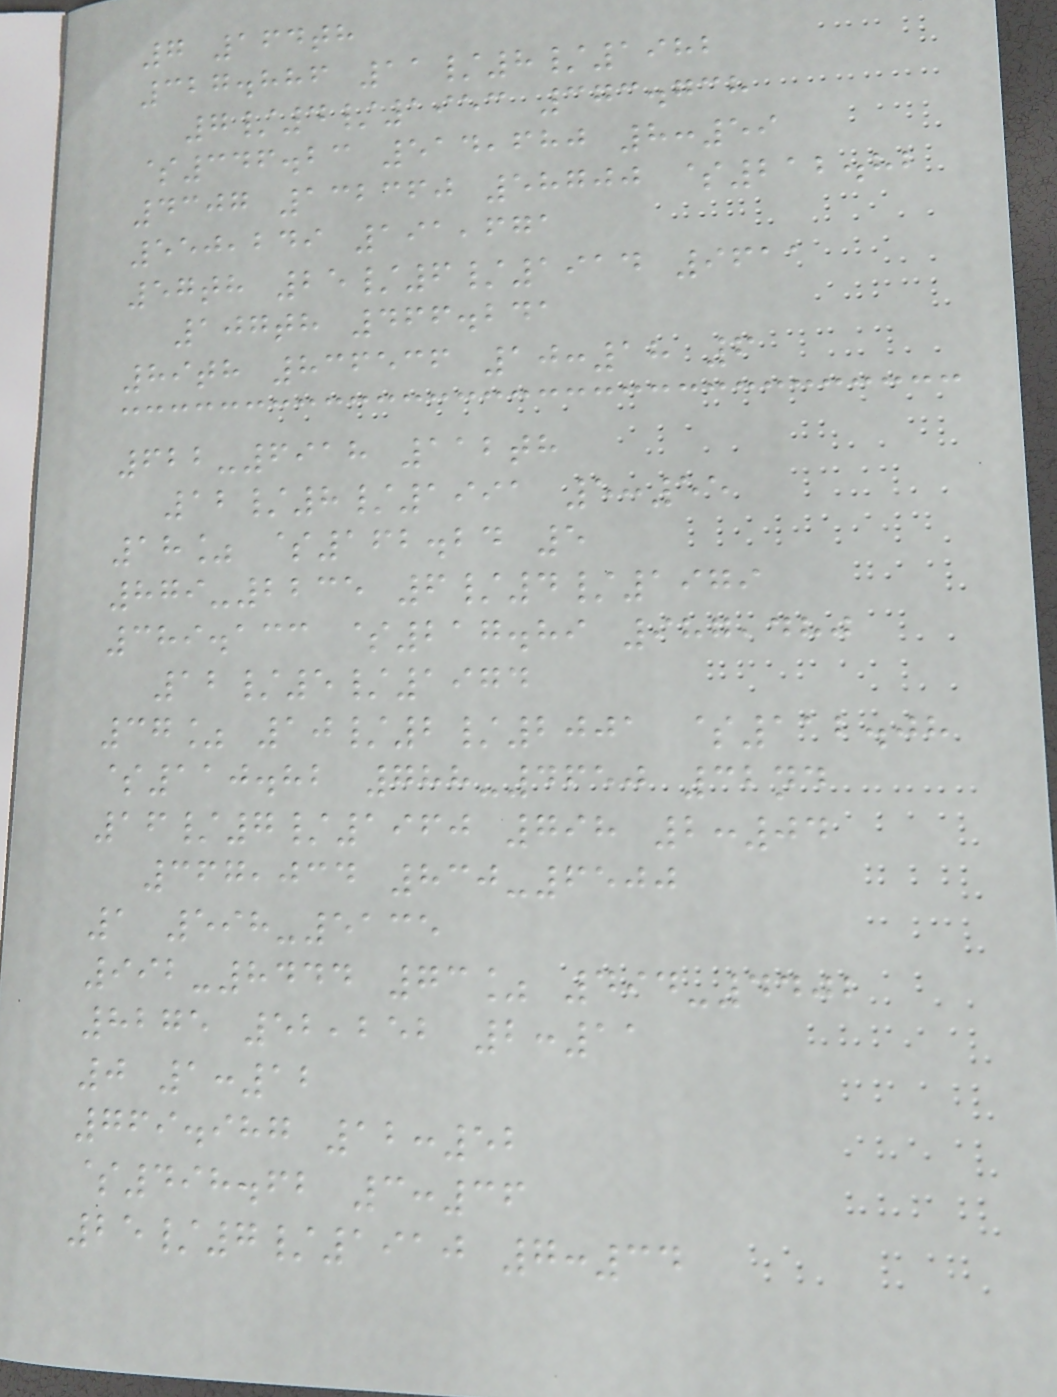7 164th
327.886 11/8/1982
7/4/1953 373.738
$346.23 514,680 8:59
4307 132360 58700 $212.82
550,249 191,671
57th 25/6/1914 9611
107th 466.241
89th 836536 10:18 6
622-6918 112th
12/8/1991 5:55
18% $162.24 5
879-2235 6/4/1979
389.133 $217.89 987,480
12/5/1974
37% 10/2/2001 $112.08
$110.82 788-4650 32nd
16/7/1960 798 2:04
367,034 830-6500
1 598-5135
992-8444 73% 494-4402
8275 52,252 2:11
0 1:12
769.987 12:52
$498.62 3:36
25/7/1910 7:34
